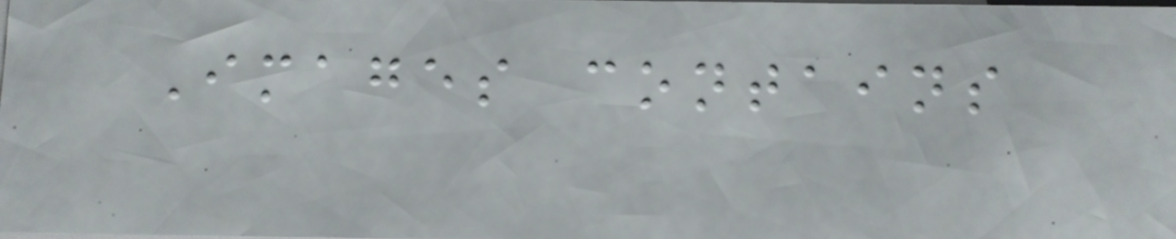Images contains
